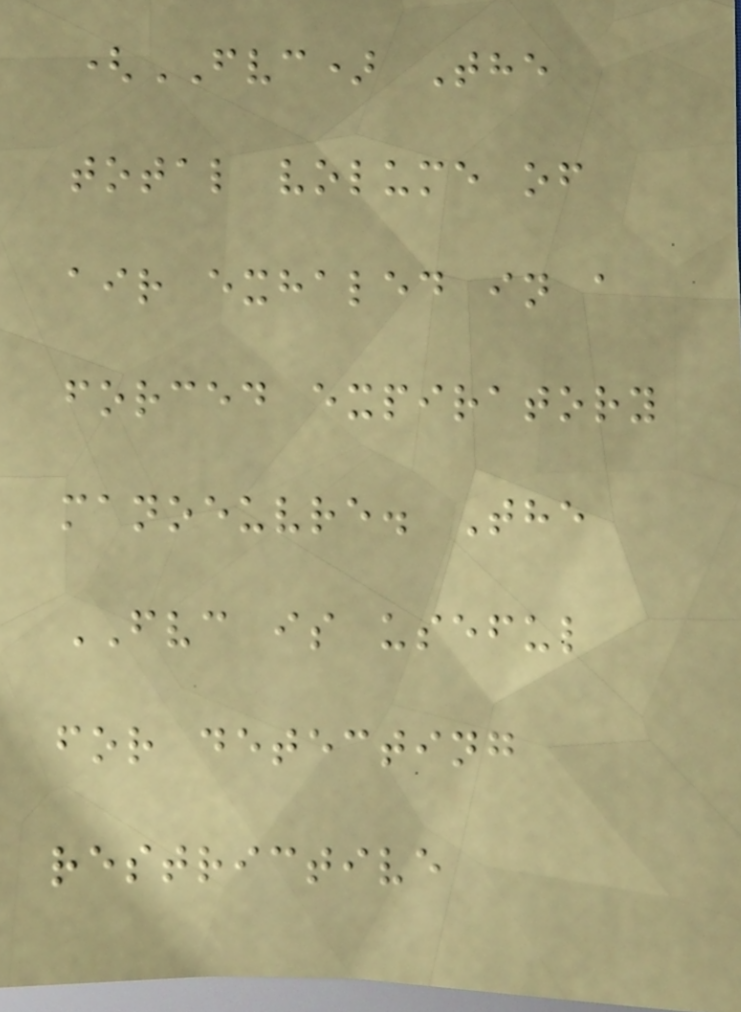(FVC) The
total volume of
air exhaled in a
forced expiratory
manoeuvre. The
FVC is useful
for detecting
restrictive
